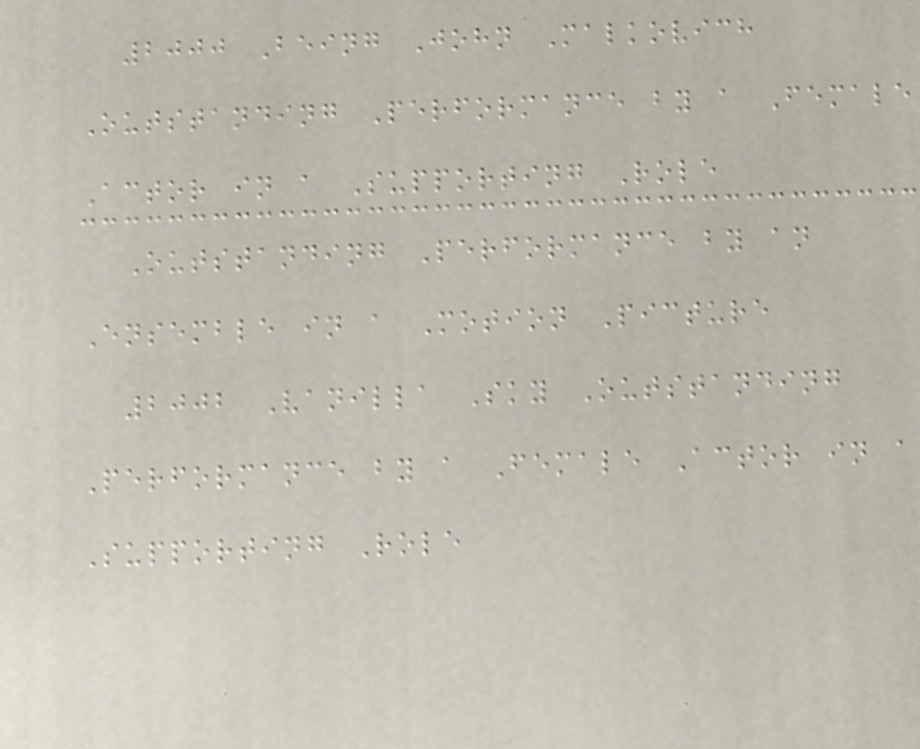2000 Being John Malkovich
Outstanding Performance by a Female
Actor in a Supporting Role
Outstanding Performance by an
Ensemble in a Motion Picture
2002 Vanilla Sky Outstanding
Performance by a Female Actor in a
Supporting Role
